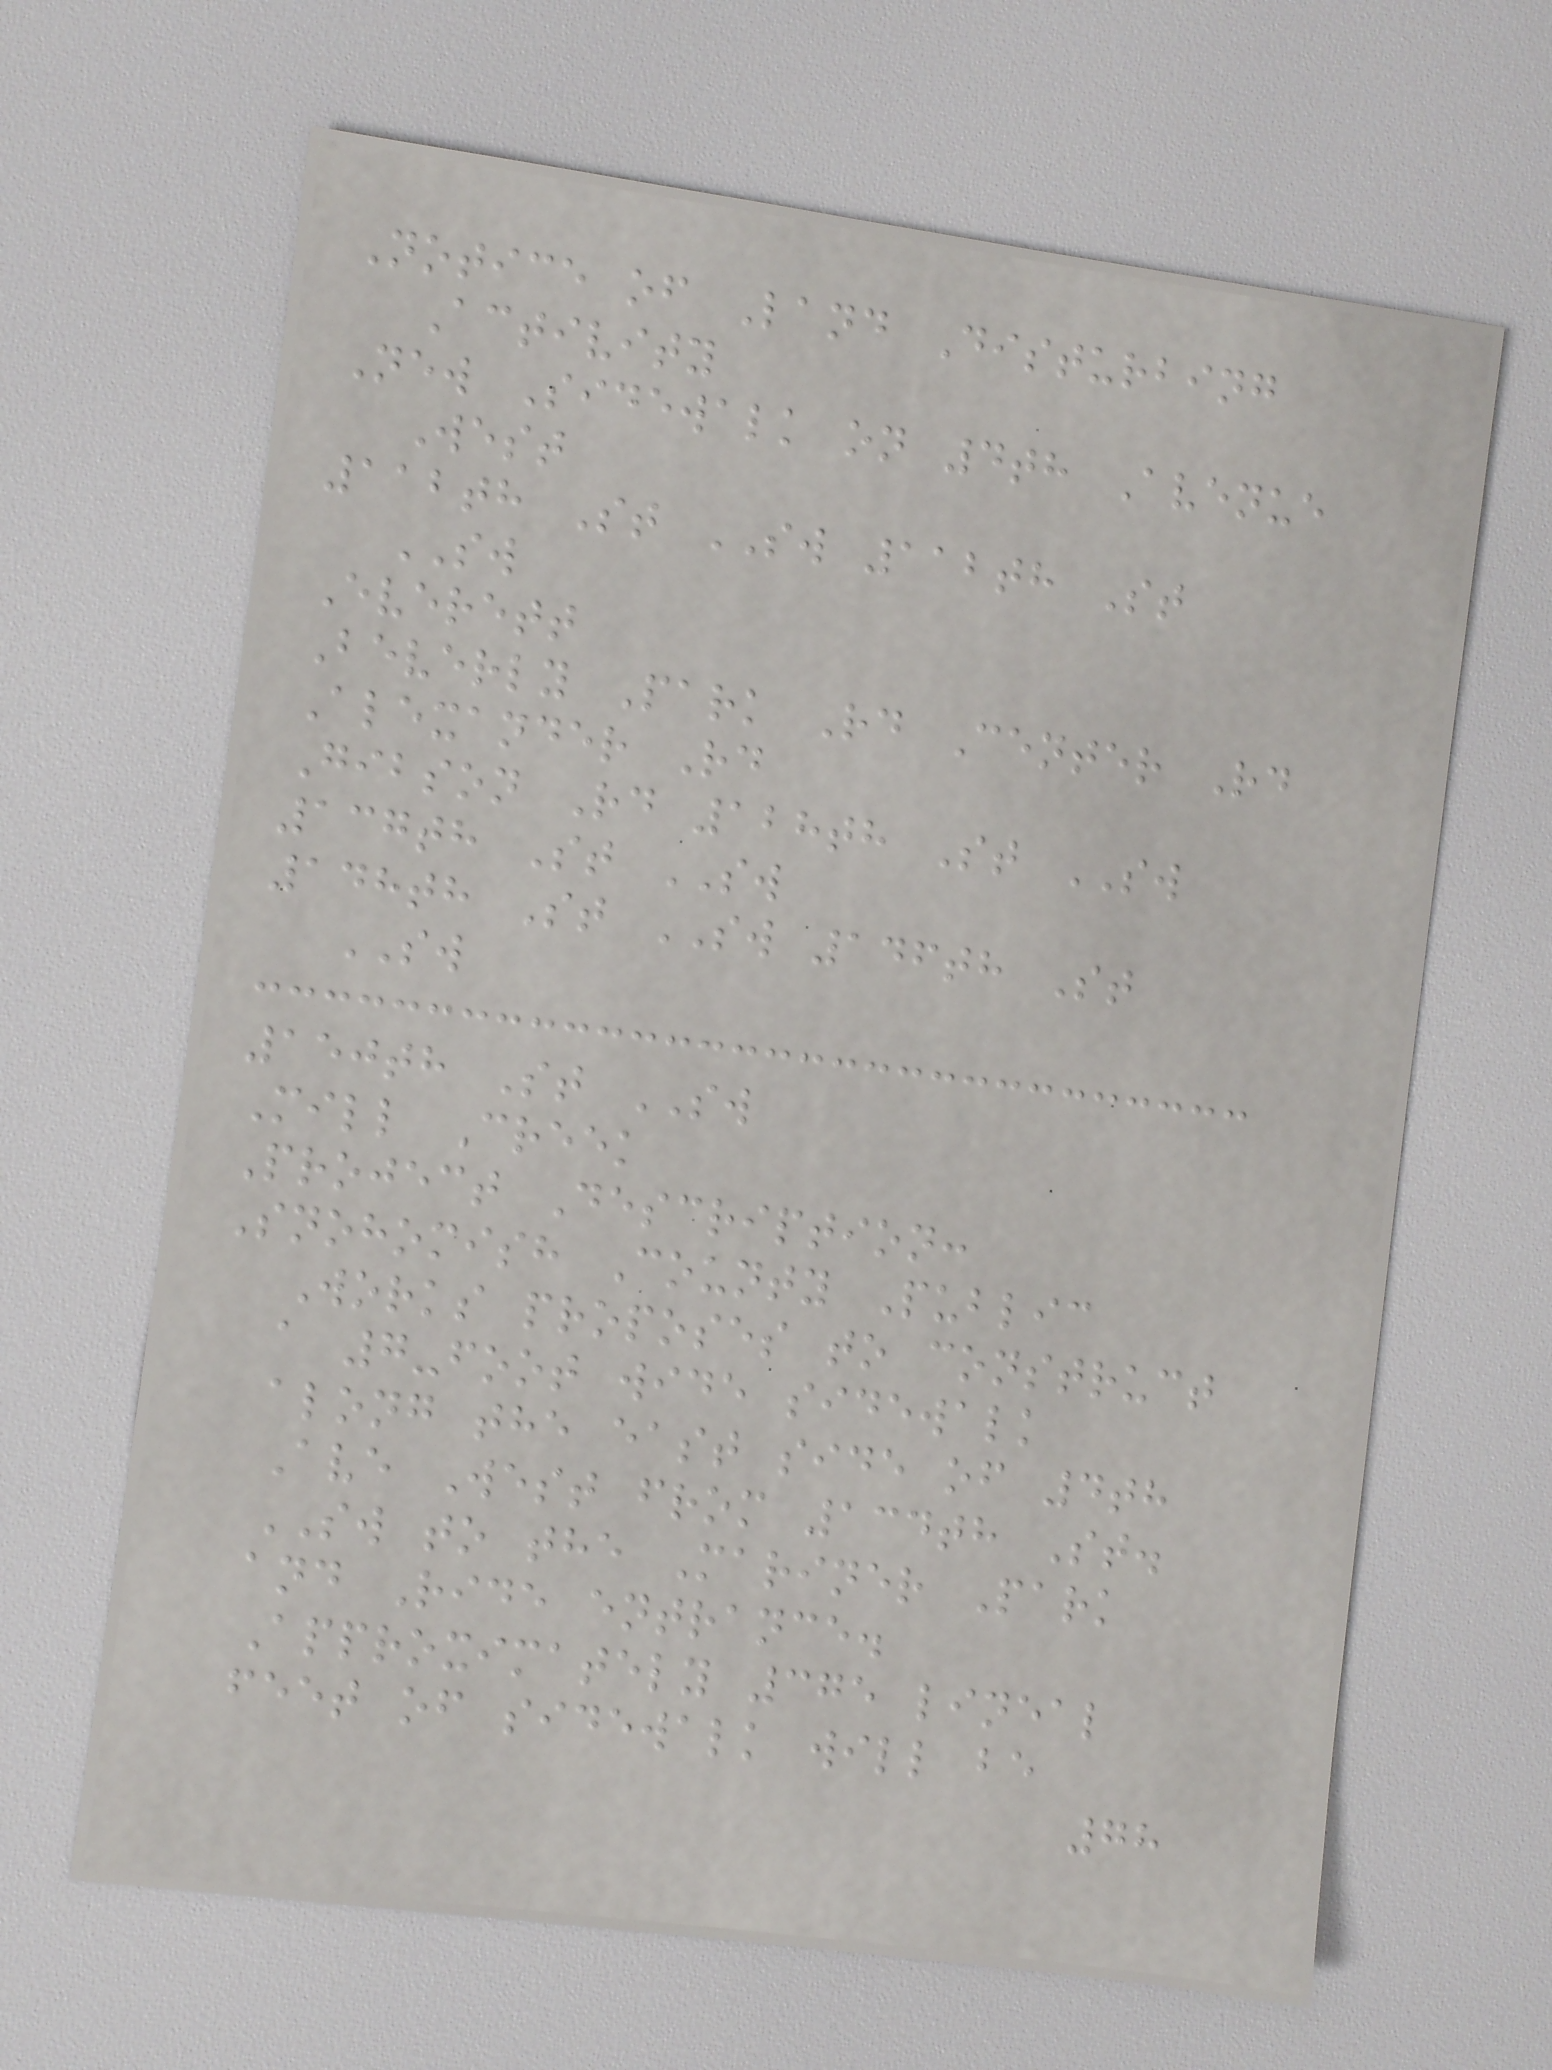Notice of Land Disturbing
Activity
New Sidewalk on 4th Avenue
West
112th St SW 112th St
SW
Everett
Beverly Park Rd Center Rd
Alexander Rd
Gibson Rd 128th St SW
137th St SW
148th St SW 146th St
SW
150th St SW
Mill Creek
Project Description:
Snohomish County Public
Works proposes to construct
a 7-foot wide sidewalk
along the east side of 4th
Ave West from 134th St.
SW to the Mariner Park
and Ride entrance.
Approximately 375 lineal
feet of sidewalk will be
78
